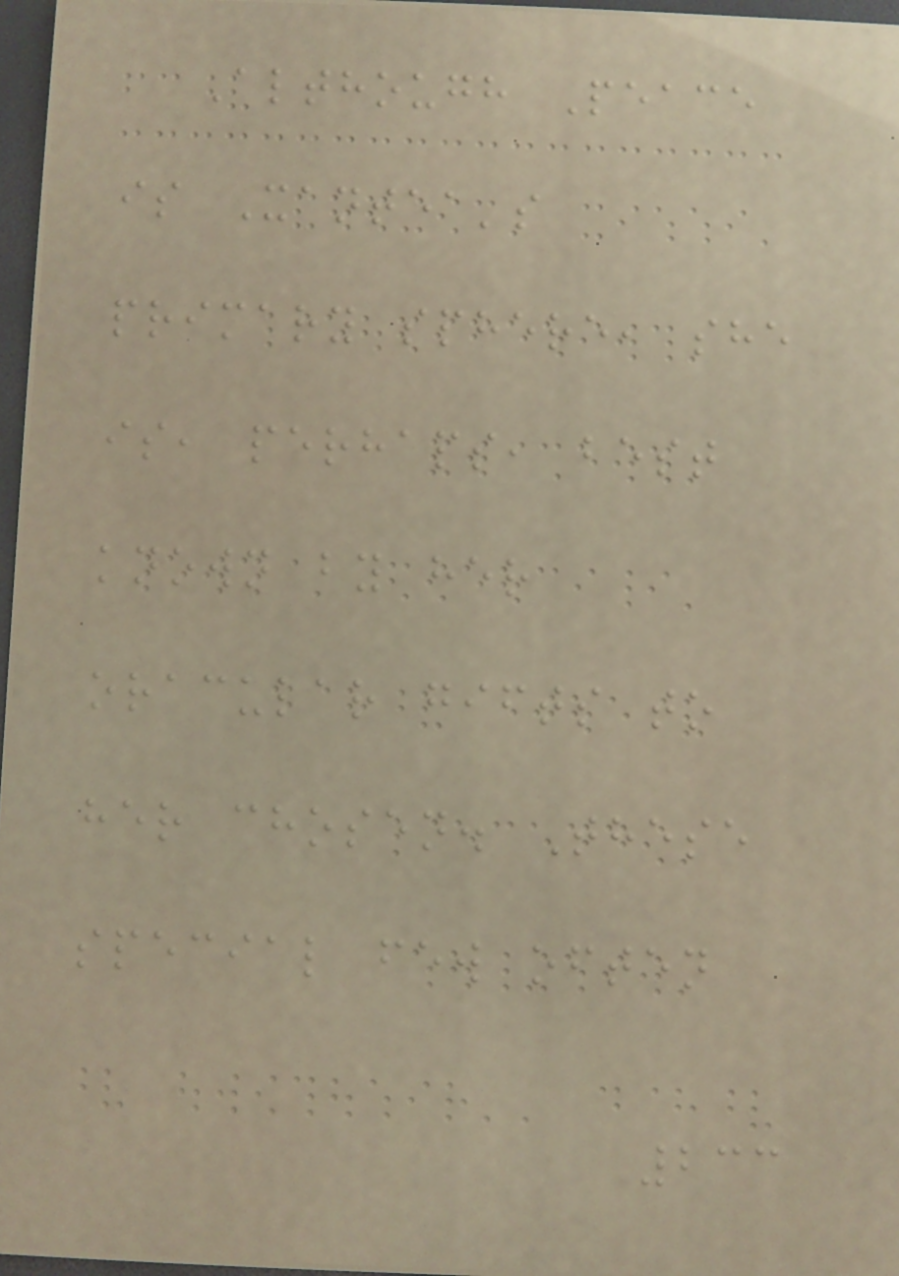Although Peace
is Xantea's
primary sphere, she
is, perhaps, best
known by her
oracular gifts to
her chosen. These
special few often
233
